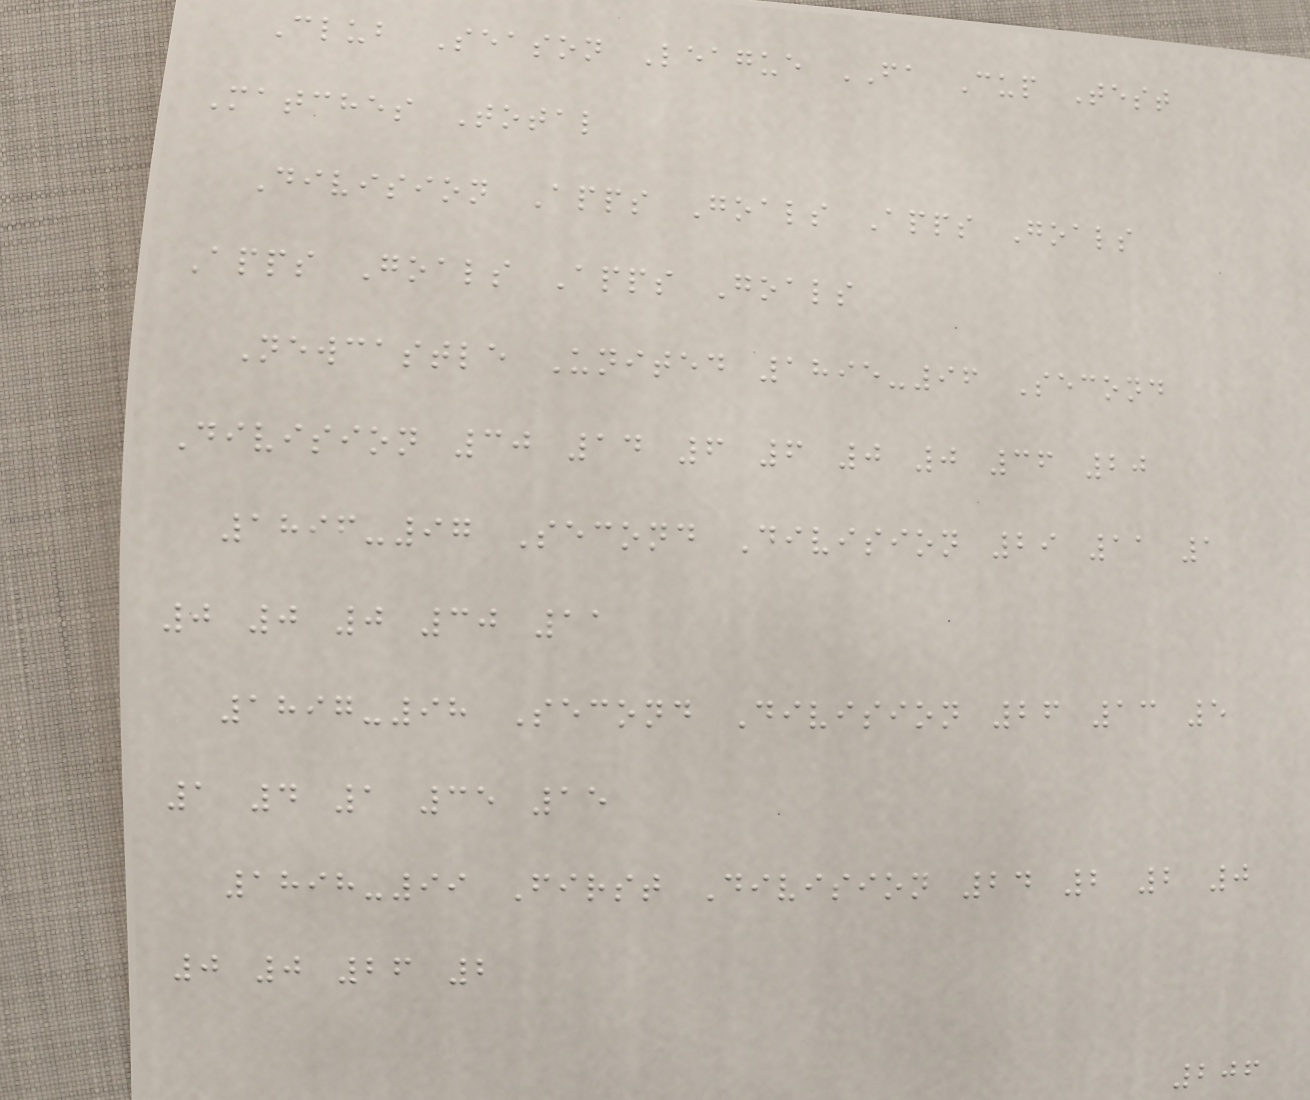Club Season League FA Cup Test
Matches Total
Division Apps Goals Apps Goals
Apps Goals Apps Goals
Newcastle United 1895-96 Second
Division 30 14 6 6 0 0 36 20
1896-97 Second Division 29 11 1
0 0 0 30 11
1897-98 Second Division 26 13 5
1 4 1 35 15
1898-99 First Division 24 2 2 0
0 0 26 2
206
